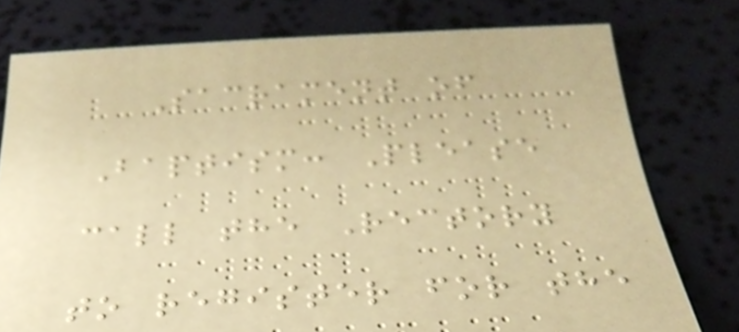Sacrament of
Baptism: Please
call the Rectory
to register for the
